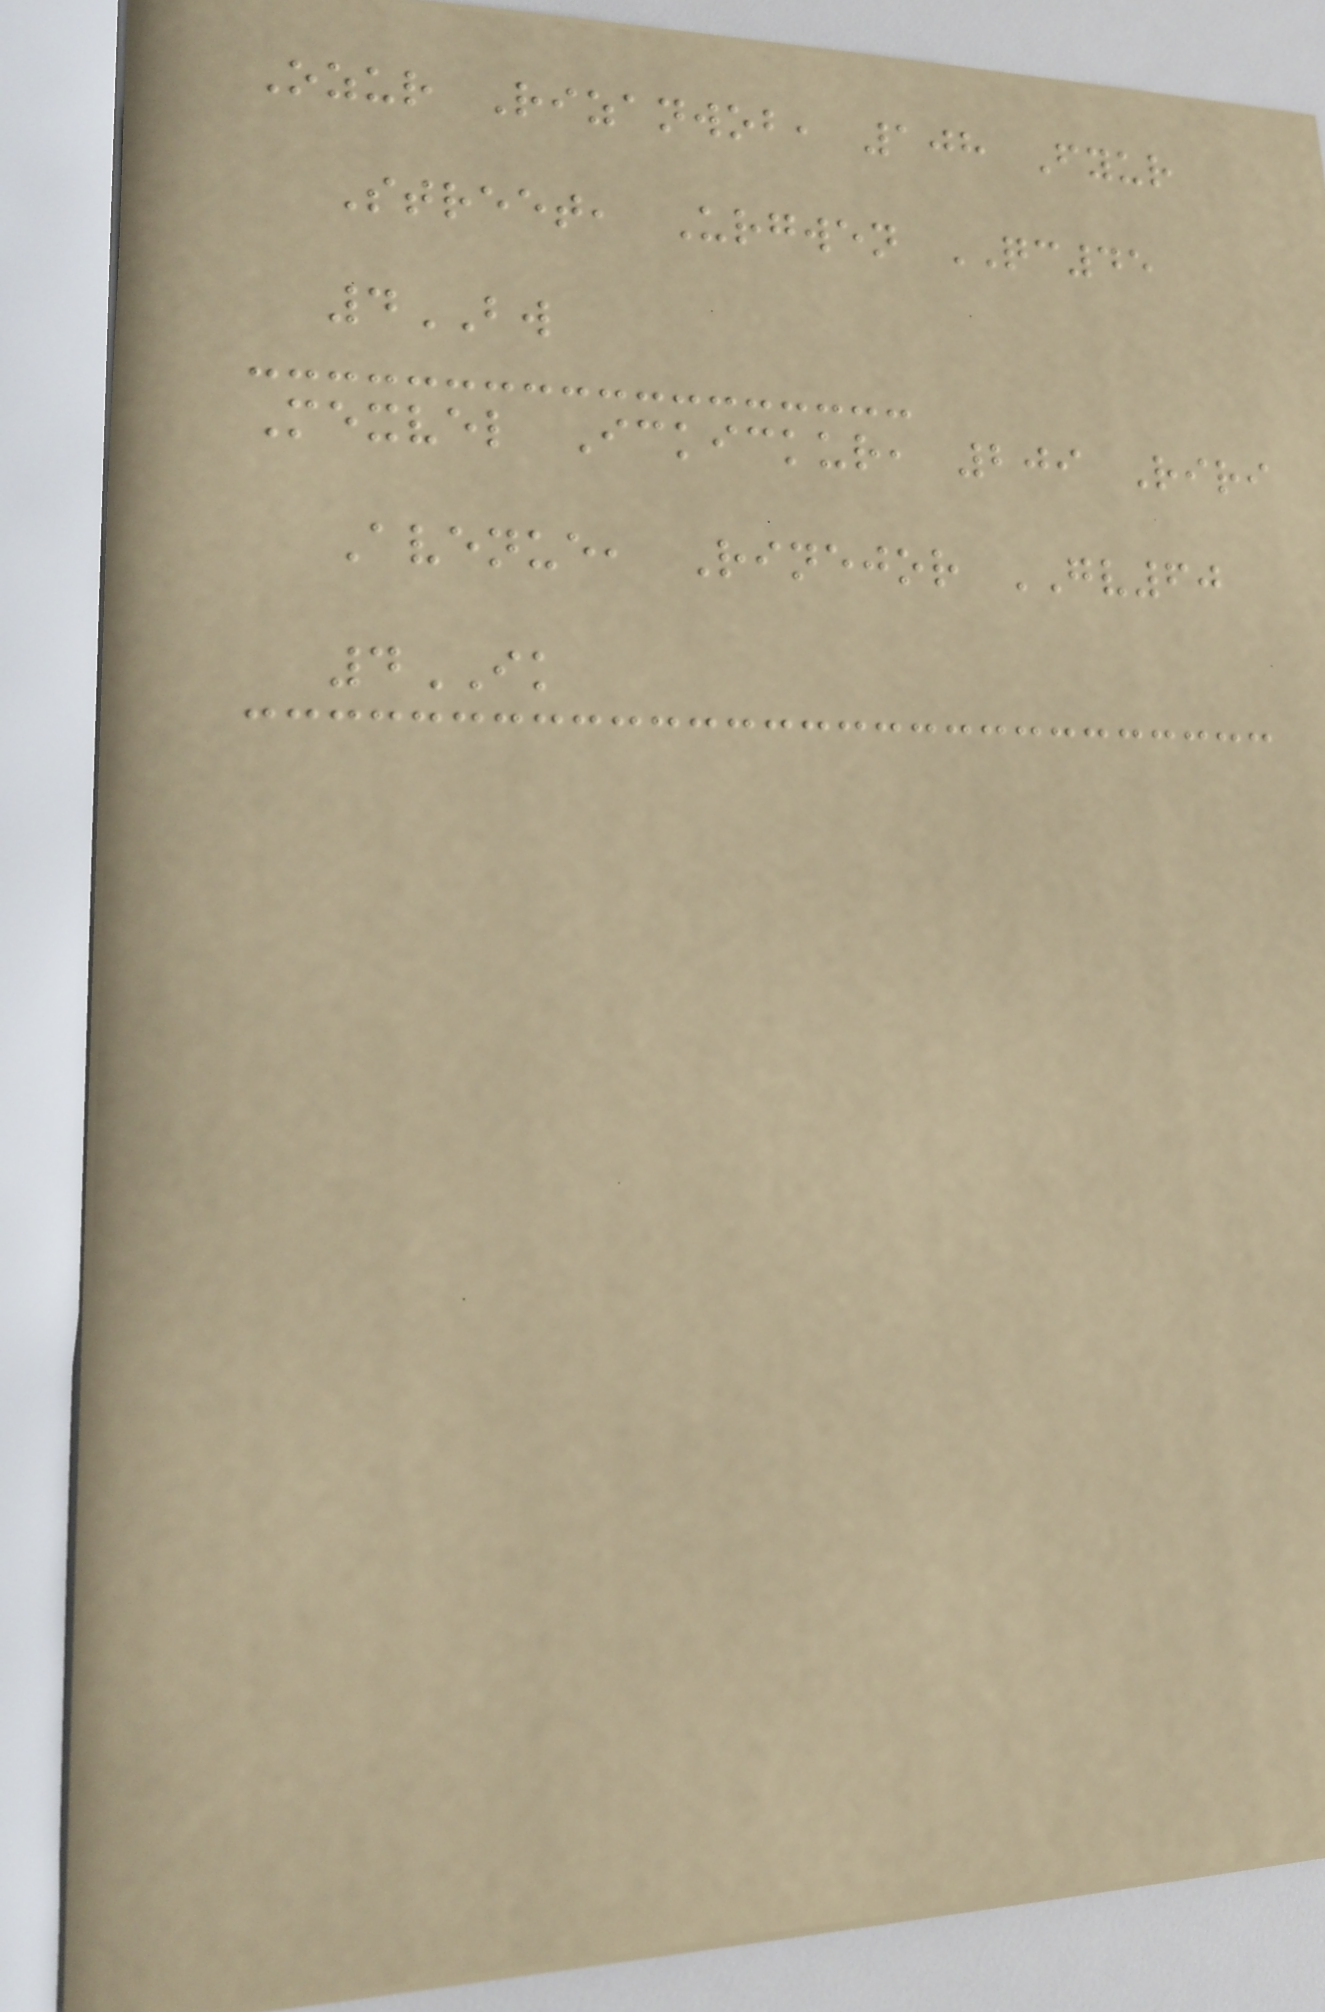Ozur Rizanwob, 108 Fyur
Street, Urgwen QC45
4BW
Mexvel Ickickur, 209 Riri
Avenue, Rinejor GV60
4IK
